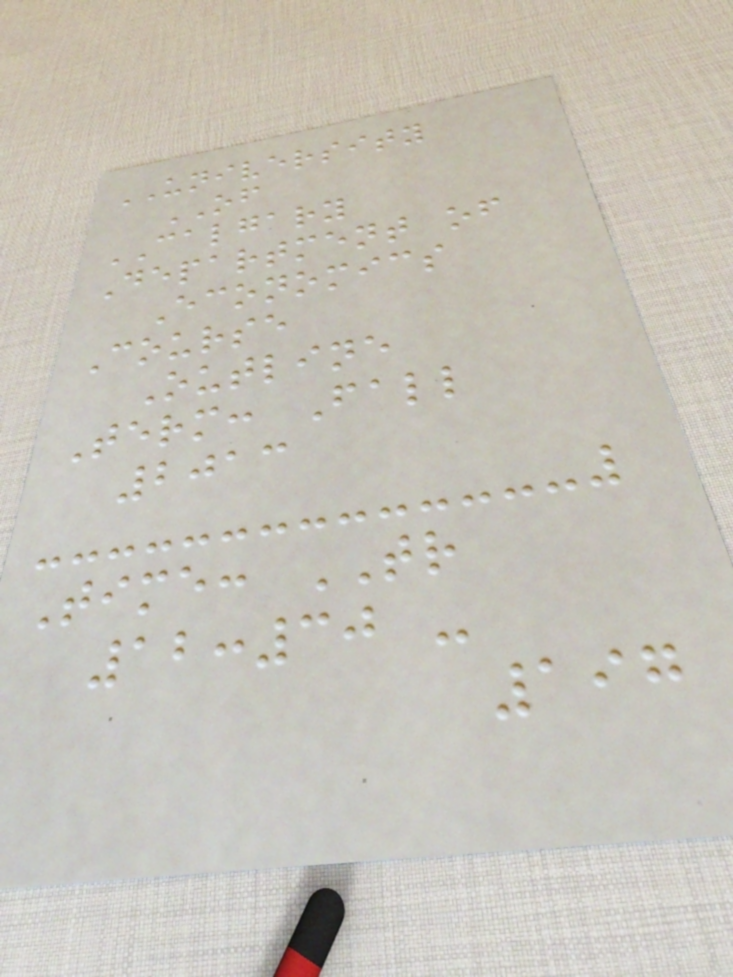UNIVERSITY
OF
CALGARY
Department of
Economics
Course
Outline
Term: Fall
2013
Time: TR
12:30 -
197
